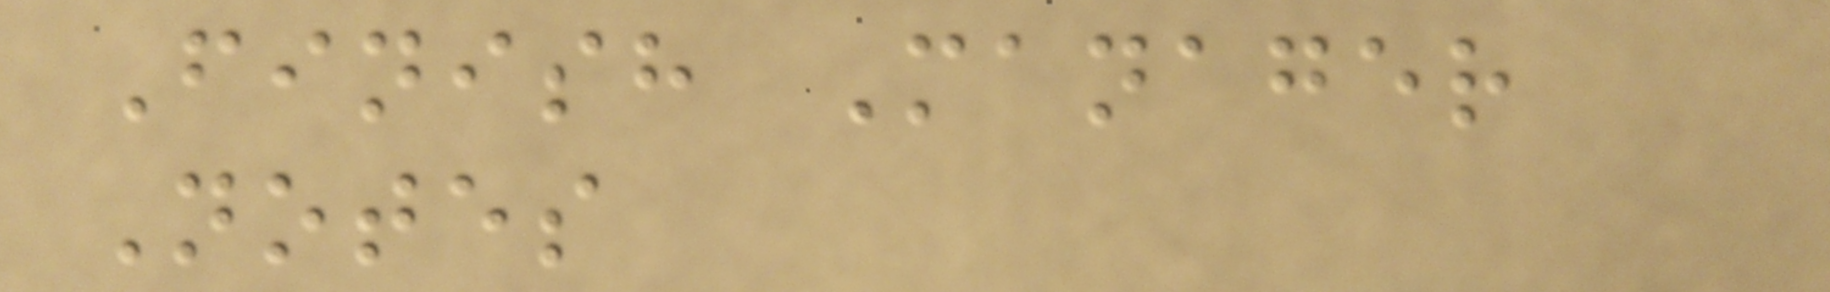Finish Manager
Notes
